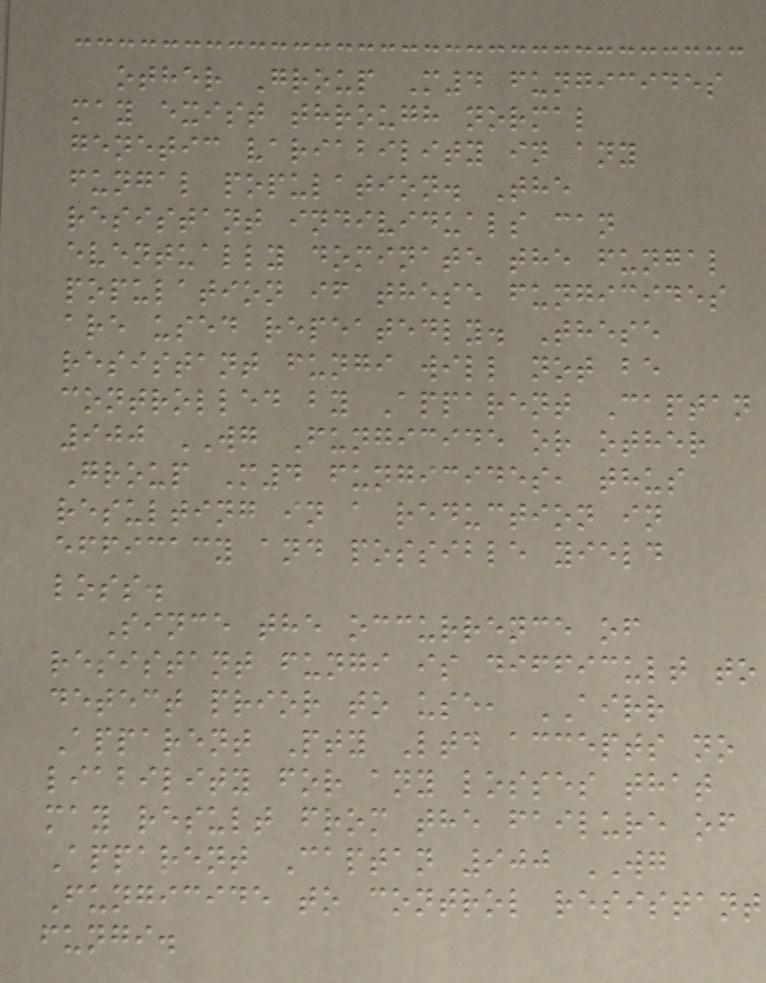other Group M4 fungicides
may exist through normal
genetic variability in any
fungal population. The
resistant individuals can
eventually dominate the fungal
population if these fungicides
are used repeatedly. These
resistant fungi will not be
controlled by Apparent Captan
900 WG Fungicide or other
Group M4 fungicides, thus
resulting in a reduction in
efficacy and possible yield
loss.
Since the occurrence of
resistant fungi is difficult to
detect prior to use, AIRR
Apparent Pty Ltd accepts no
liability for any losses that
may result from the failure of
Apparent Captan 900 WG
Fungicide to control resistant
fungi.
